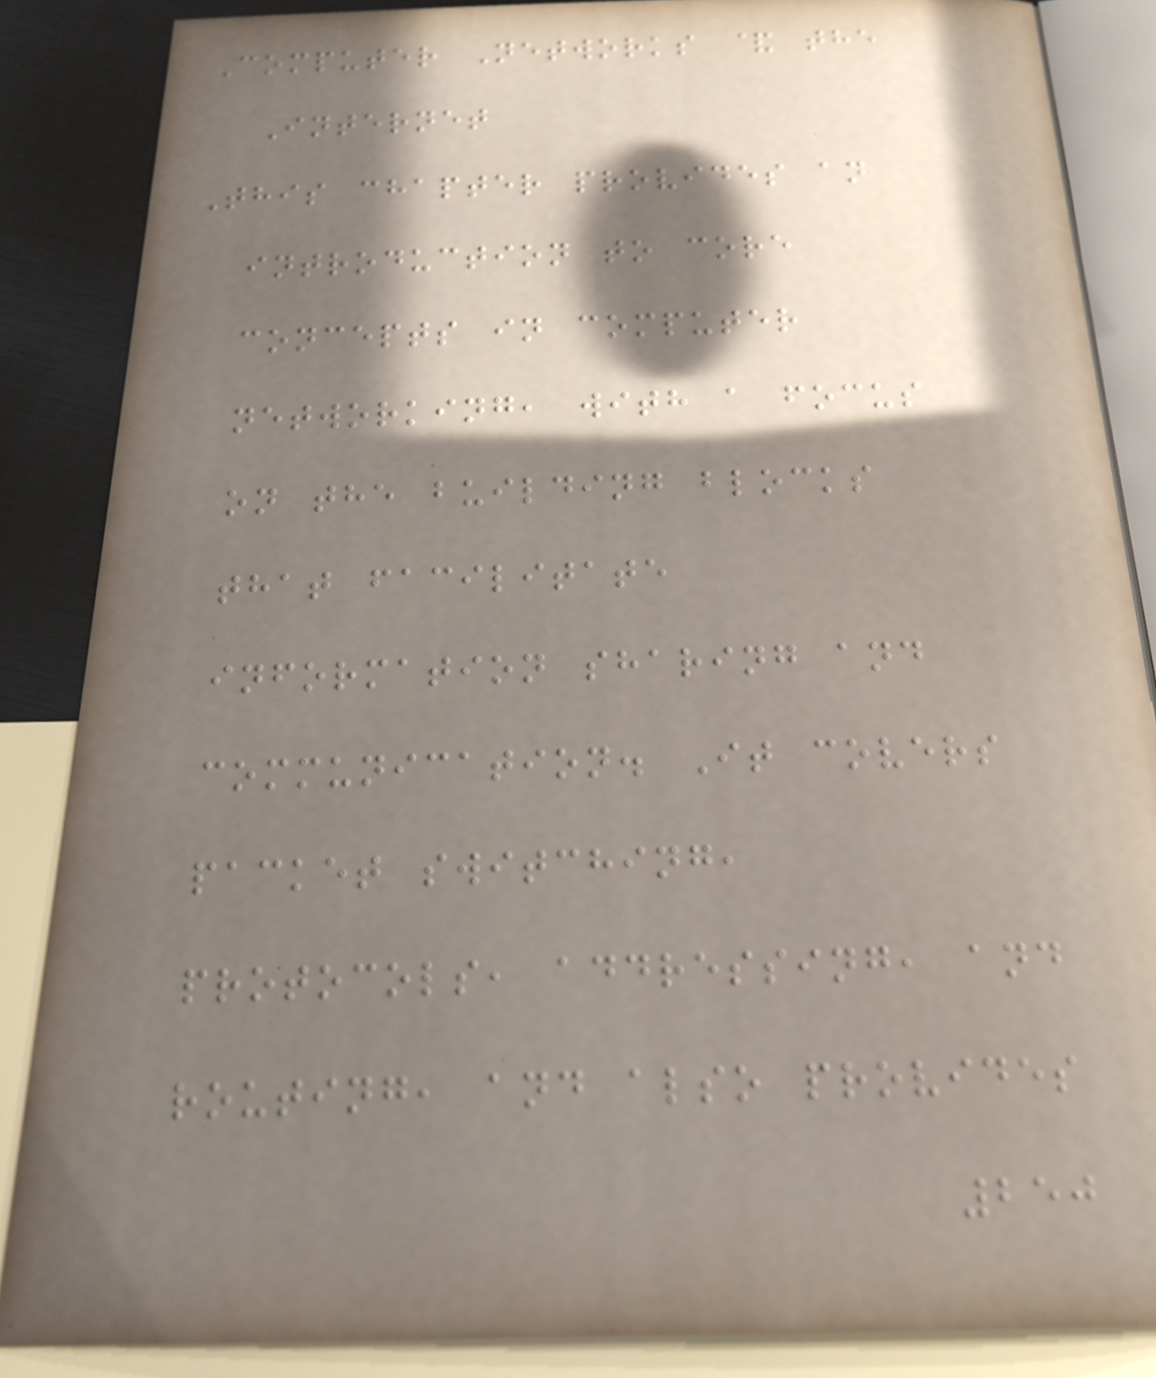Computer Networks & the
Internet
This chapter provides an
introduction to core
concepts in computer
networking, with a focus
on the building blocks
that facilitate
information sharing and
communication. It covers
packet switching,
protocols, addressing, and
routing, and also provides
250
